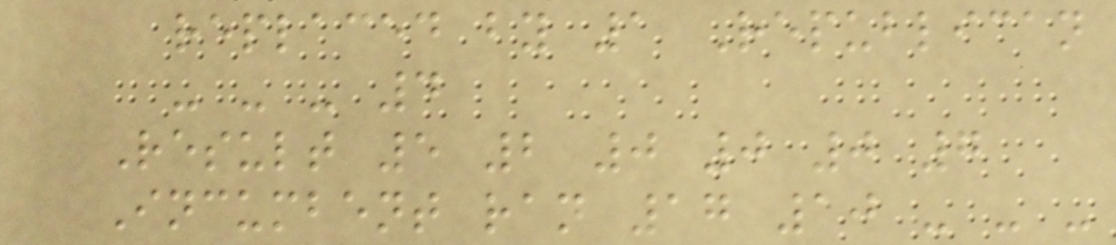replaced by 1 Republican
- - - 4
Result 5 2 0 0 0 7
Incumbent ran 17 10 - - -
